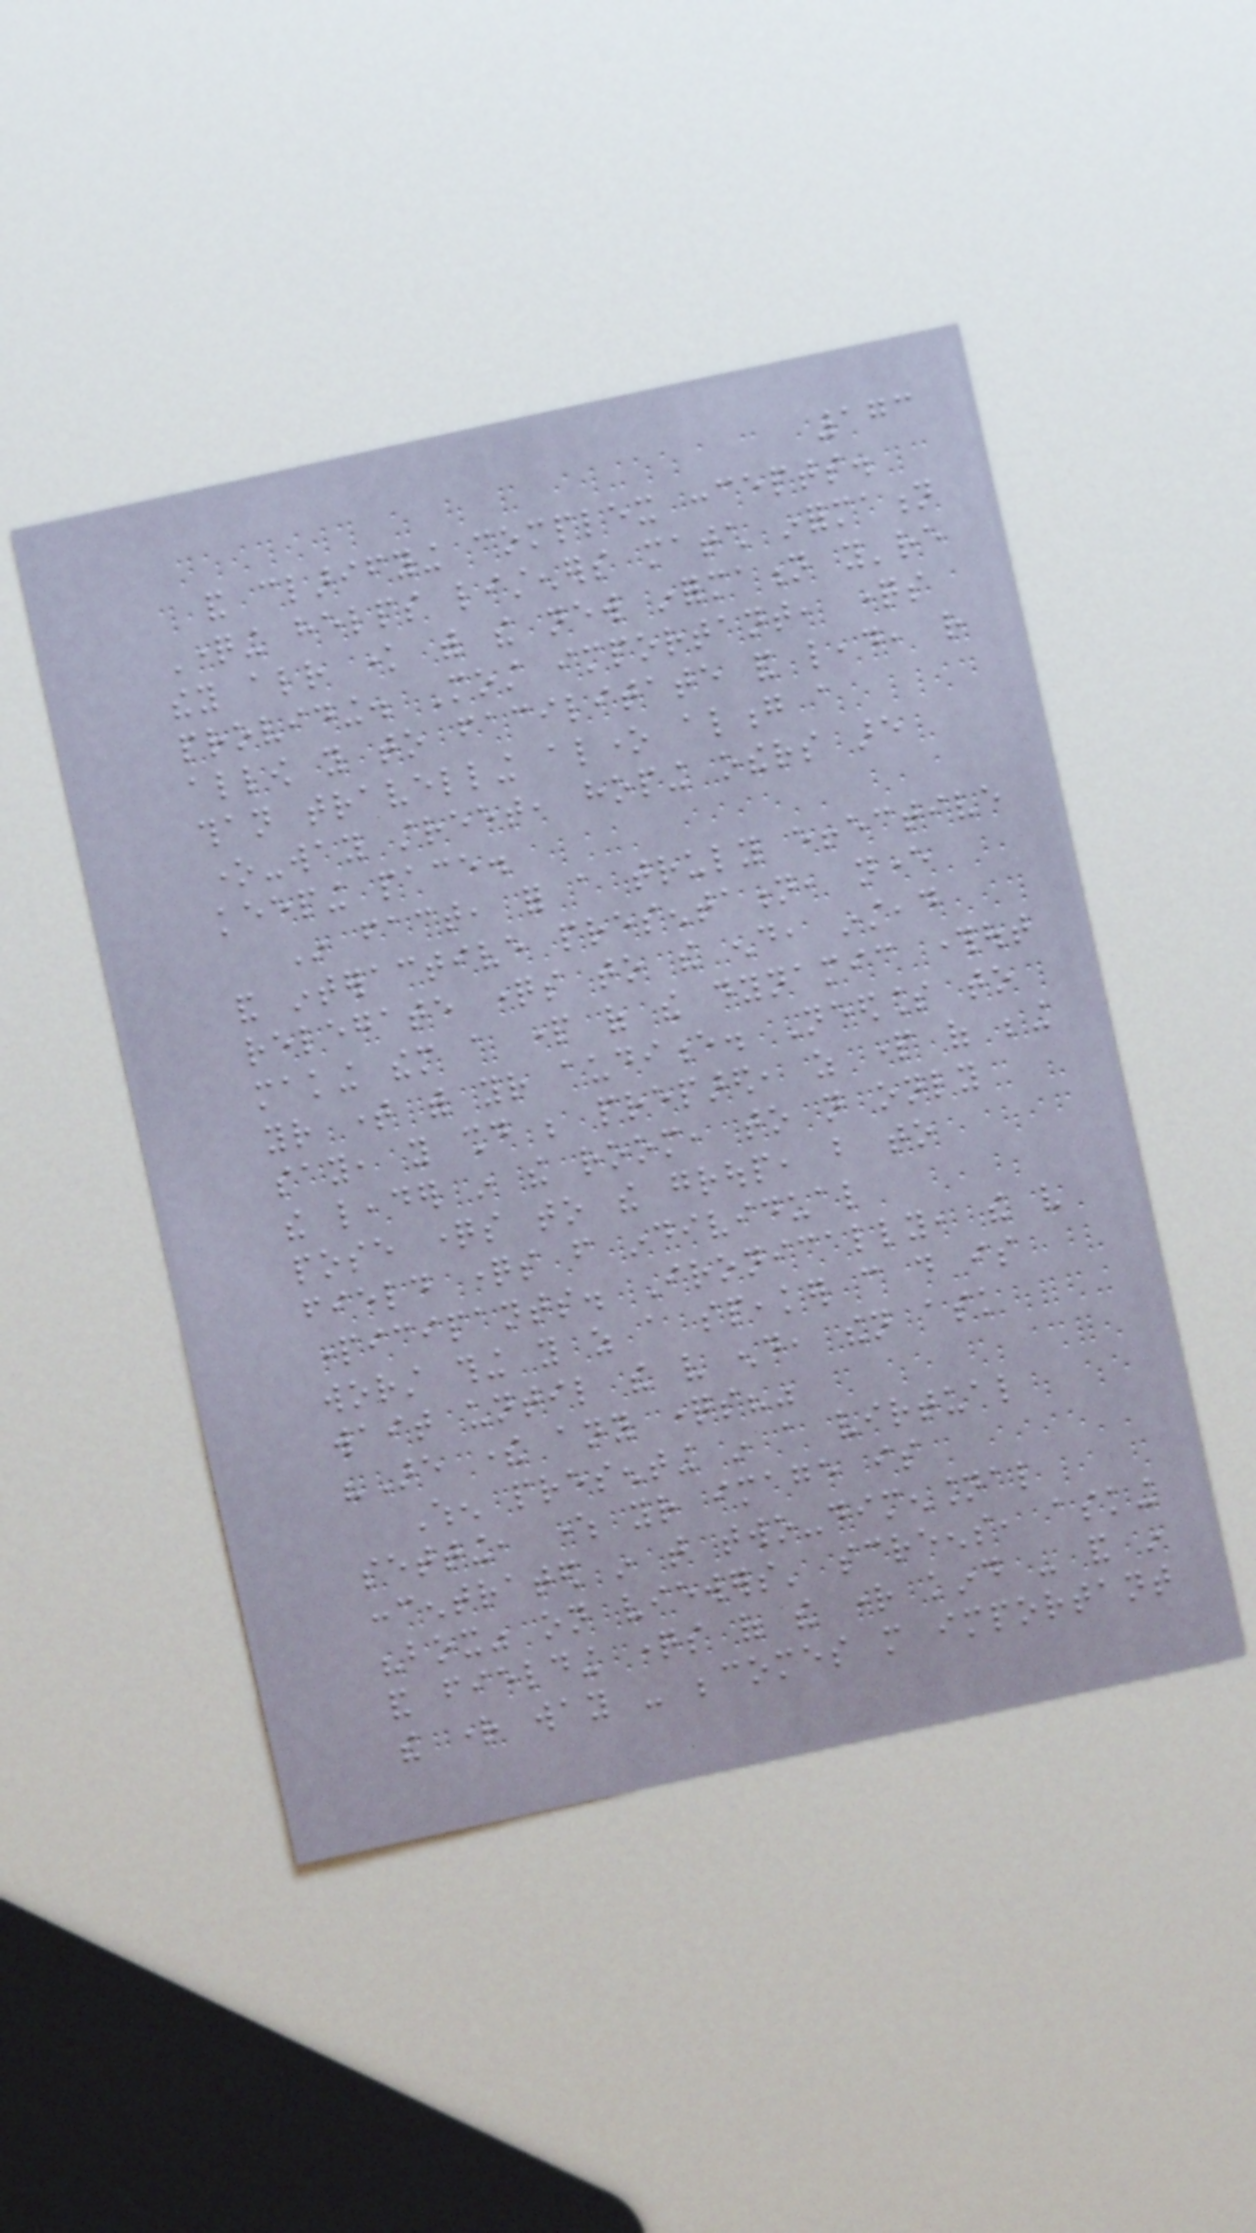173
and clarifying complex concepts.
Questioning helps listeners match information
they already know with the new information you're
providing. Most important, questions
allow you to facilitate and lead, rather
than travelling alone along a
one-way street, hoping others are
keeping pace.
In fact, for a truly effective
and interactive presentation, never
relegate questions to the end, instead
making them a part of the dynamic throughout
your time with your audience. Needless to
say, you should be prepared, as part of being
the leader in the room, to not only
pose questions to the group, but to
field questions from individual
participants. Ironically, the very
worst thing you as a speaker can do is
wait until the very end, then ask
"Are there any questions?"
When presenting in a virtual
setting, where your image is
concentrated in that two-dimensional
"box" on viewers' screens, asking
and fielding questions of the right kind - and in
the right way - becomes more important
